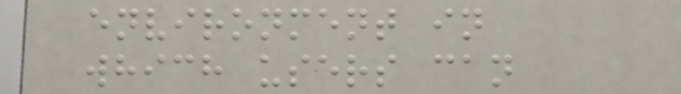environment in
which users can
